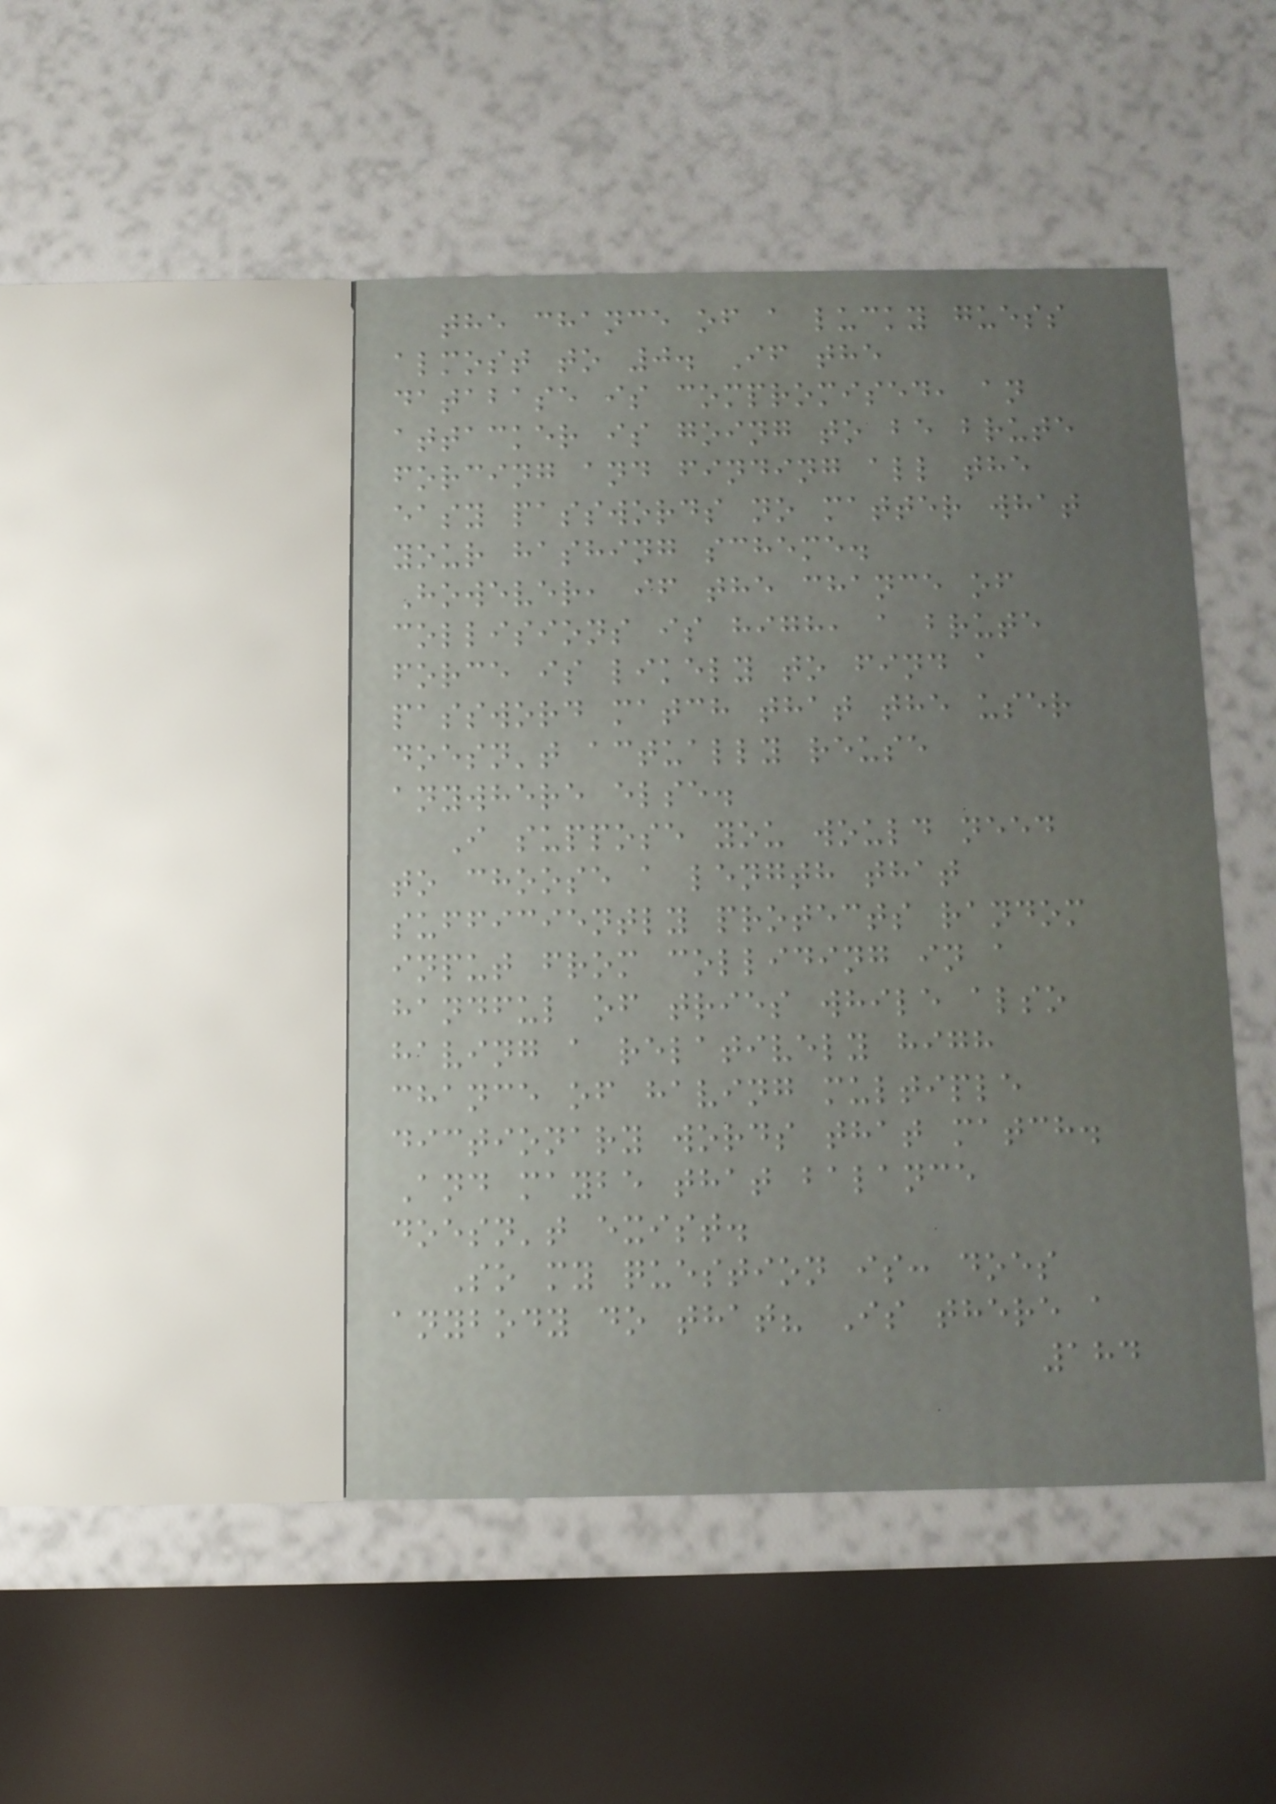the chance of a lucky guess
almost to 0. If the
database is compromised, an
attacker is going to be brute
forcing and finding all the
easy passwords no matter what
your hashing scheme.
However, if the chance of
collisions is high, a brute
force is likely to find a
password match that the user
doesn't actually reuse
anywhere else.
I suppose you would need
to choose a length that
sufficiently protects random
input from colliding in a
handful of tries while also
having a relatively high
chance of having multiple
dictionary words that match.
And maybe that balance
doesn't exist.
So my question is: does
anybody do that? Is there a
184
